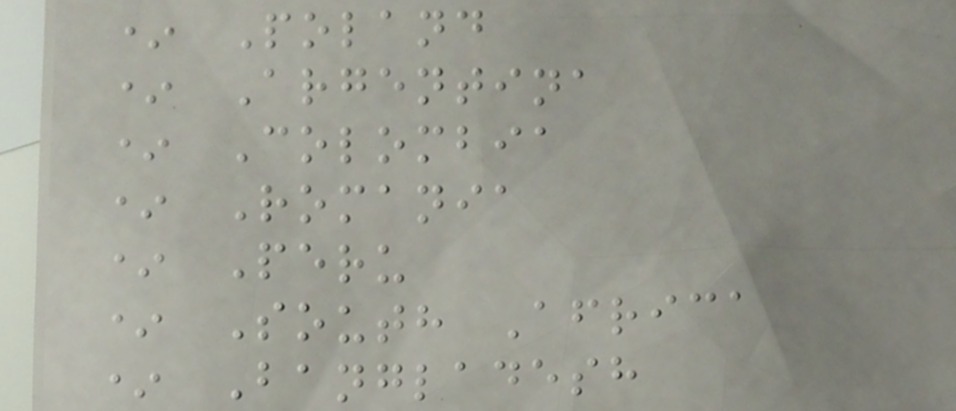* Poland
* Argentina
* Colombia
* Romania
* Peru
* South Africa
* Bangladesh
